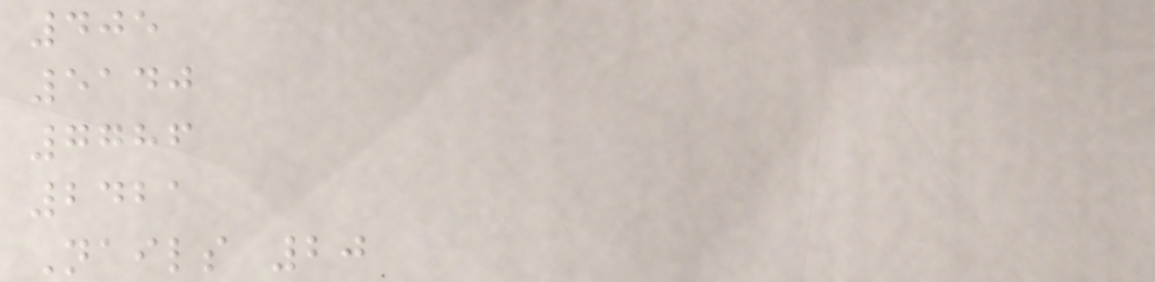405
5140
7786
2421
Nails 20
